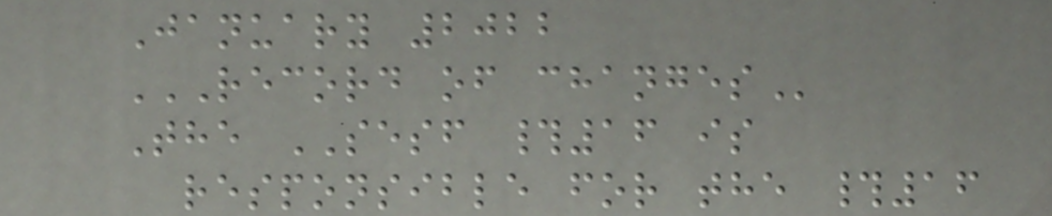January 2022
RECORD OF CHANGES
The SESF #16 is
responsible for the #16
